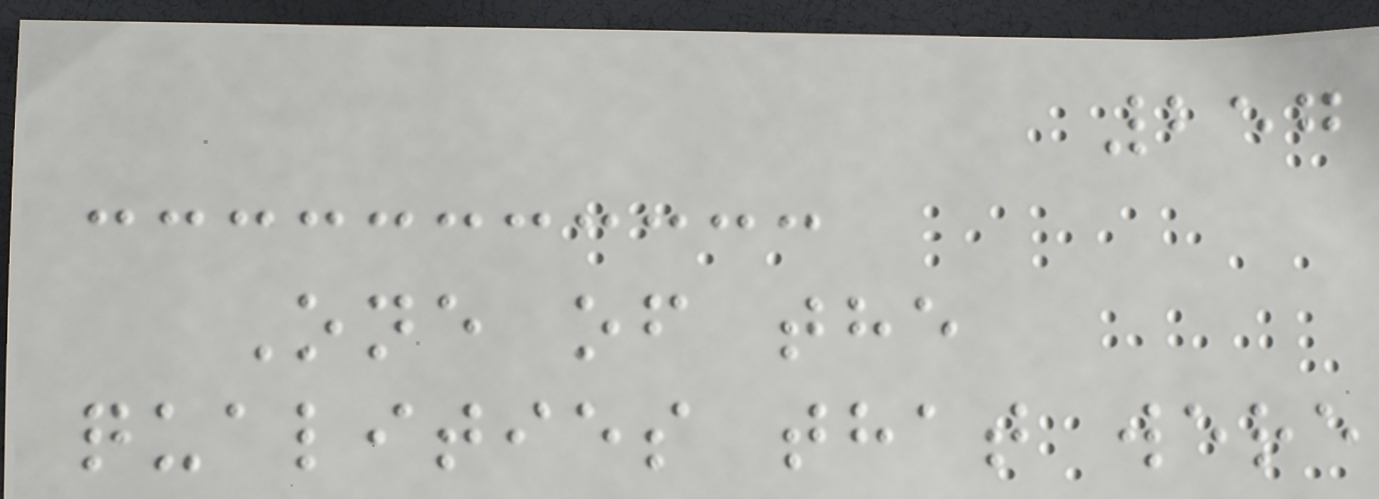257
One of the
qualities that were
